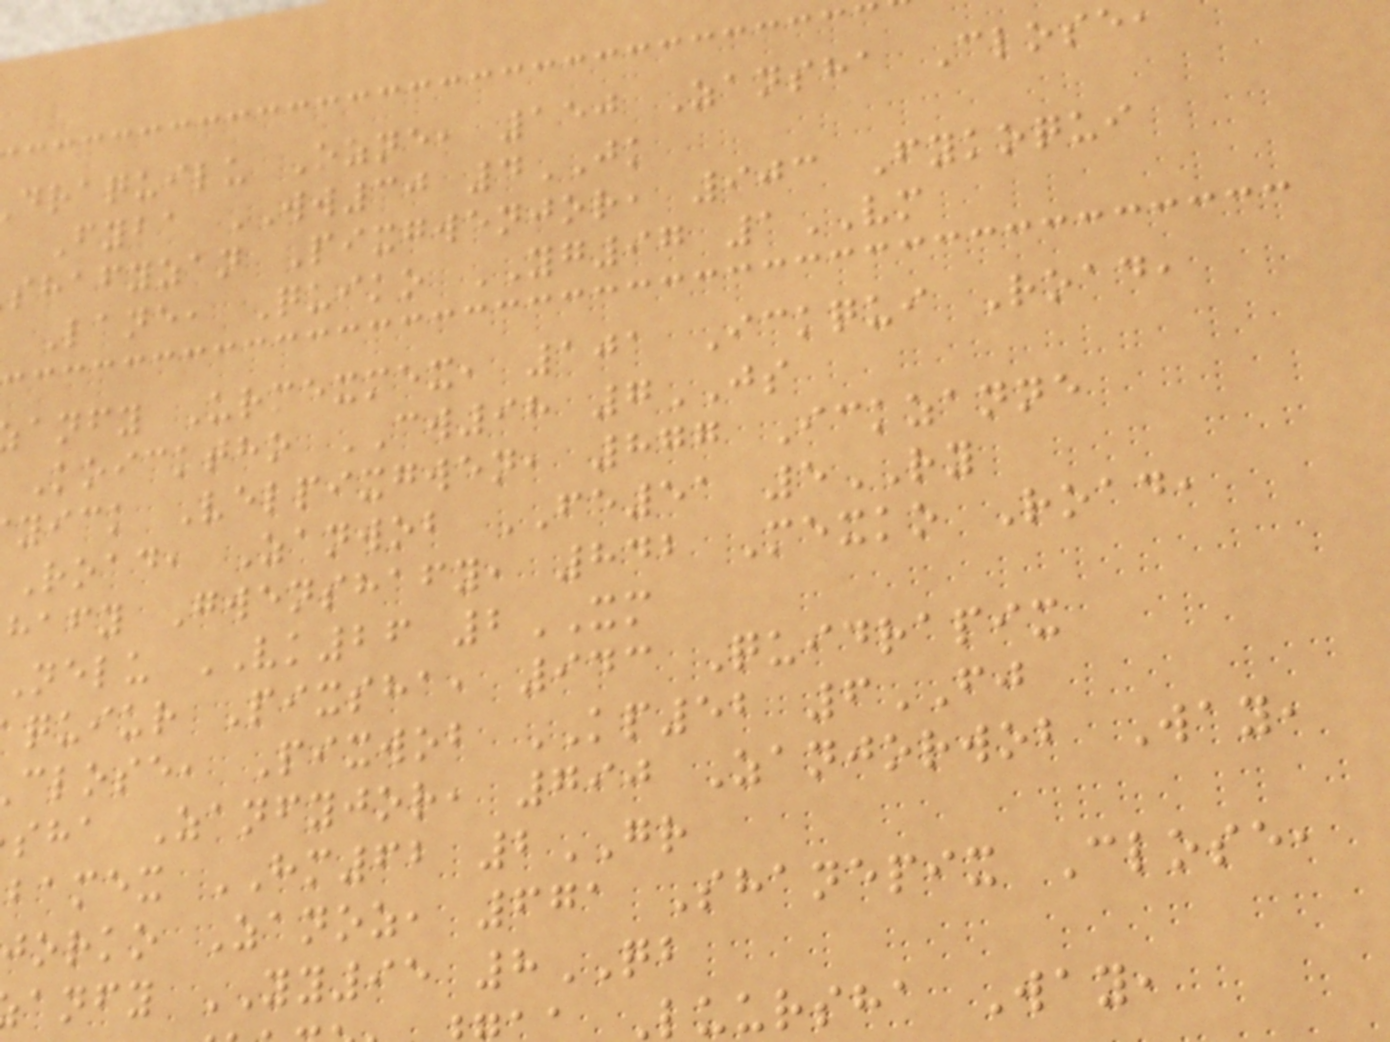draquilu Ozne, 150 Zansha Close
Fyba WW30 4JK
shafyzan Pixgwenjor, 903 Fykoqui
Lane, Quiko YG97 1VM
anfy Urmexmex, 101 Ickqui Road,
Koicktho CW98 7JS
yick Velpixgwen, 877 Ickzanne
Road, Zanwob FE51 5RY
hafy Gwenshafy, 842 Mexko Road,
Nelu VK26 2XM
quiur Pixsha, 943 Quidrapix
close, Pixwob KP52 6FJ
sha Zanfyjor, 790 Zanjorwob Way,
bamex HM62 2GR
jorko Zanoz, 671 Shanepix Close,
anfy YY95 8QB
Luursha Way,
